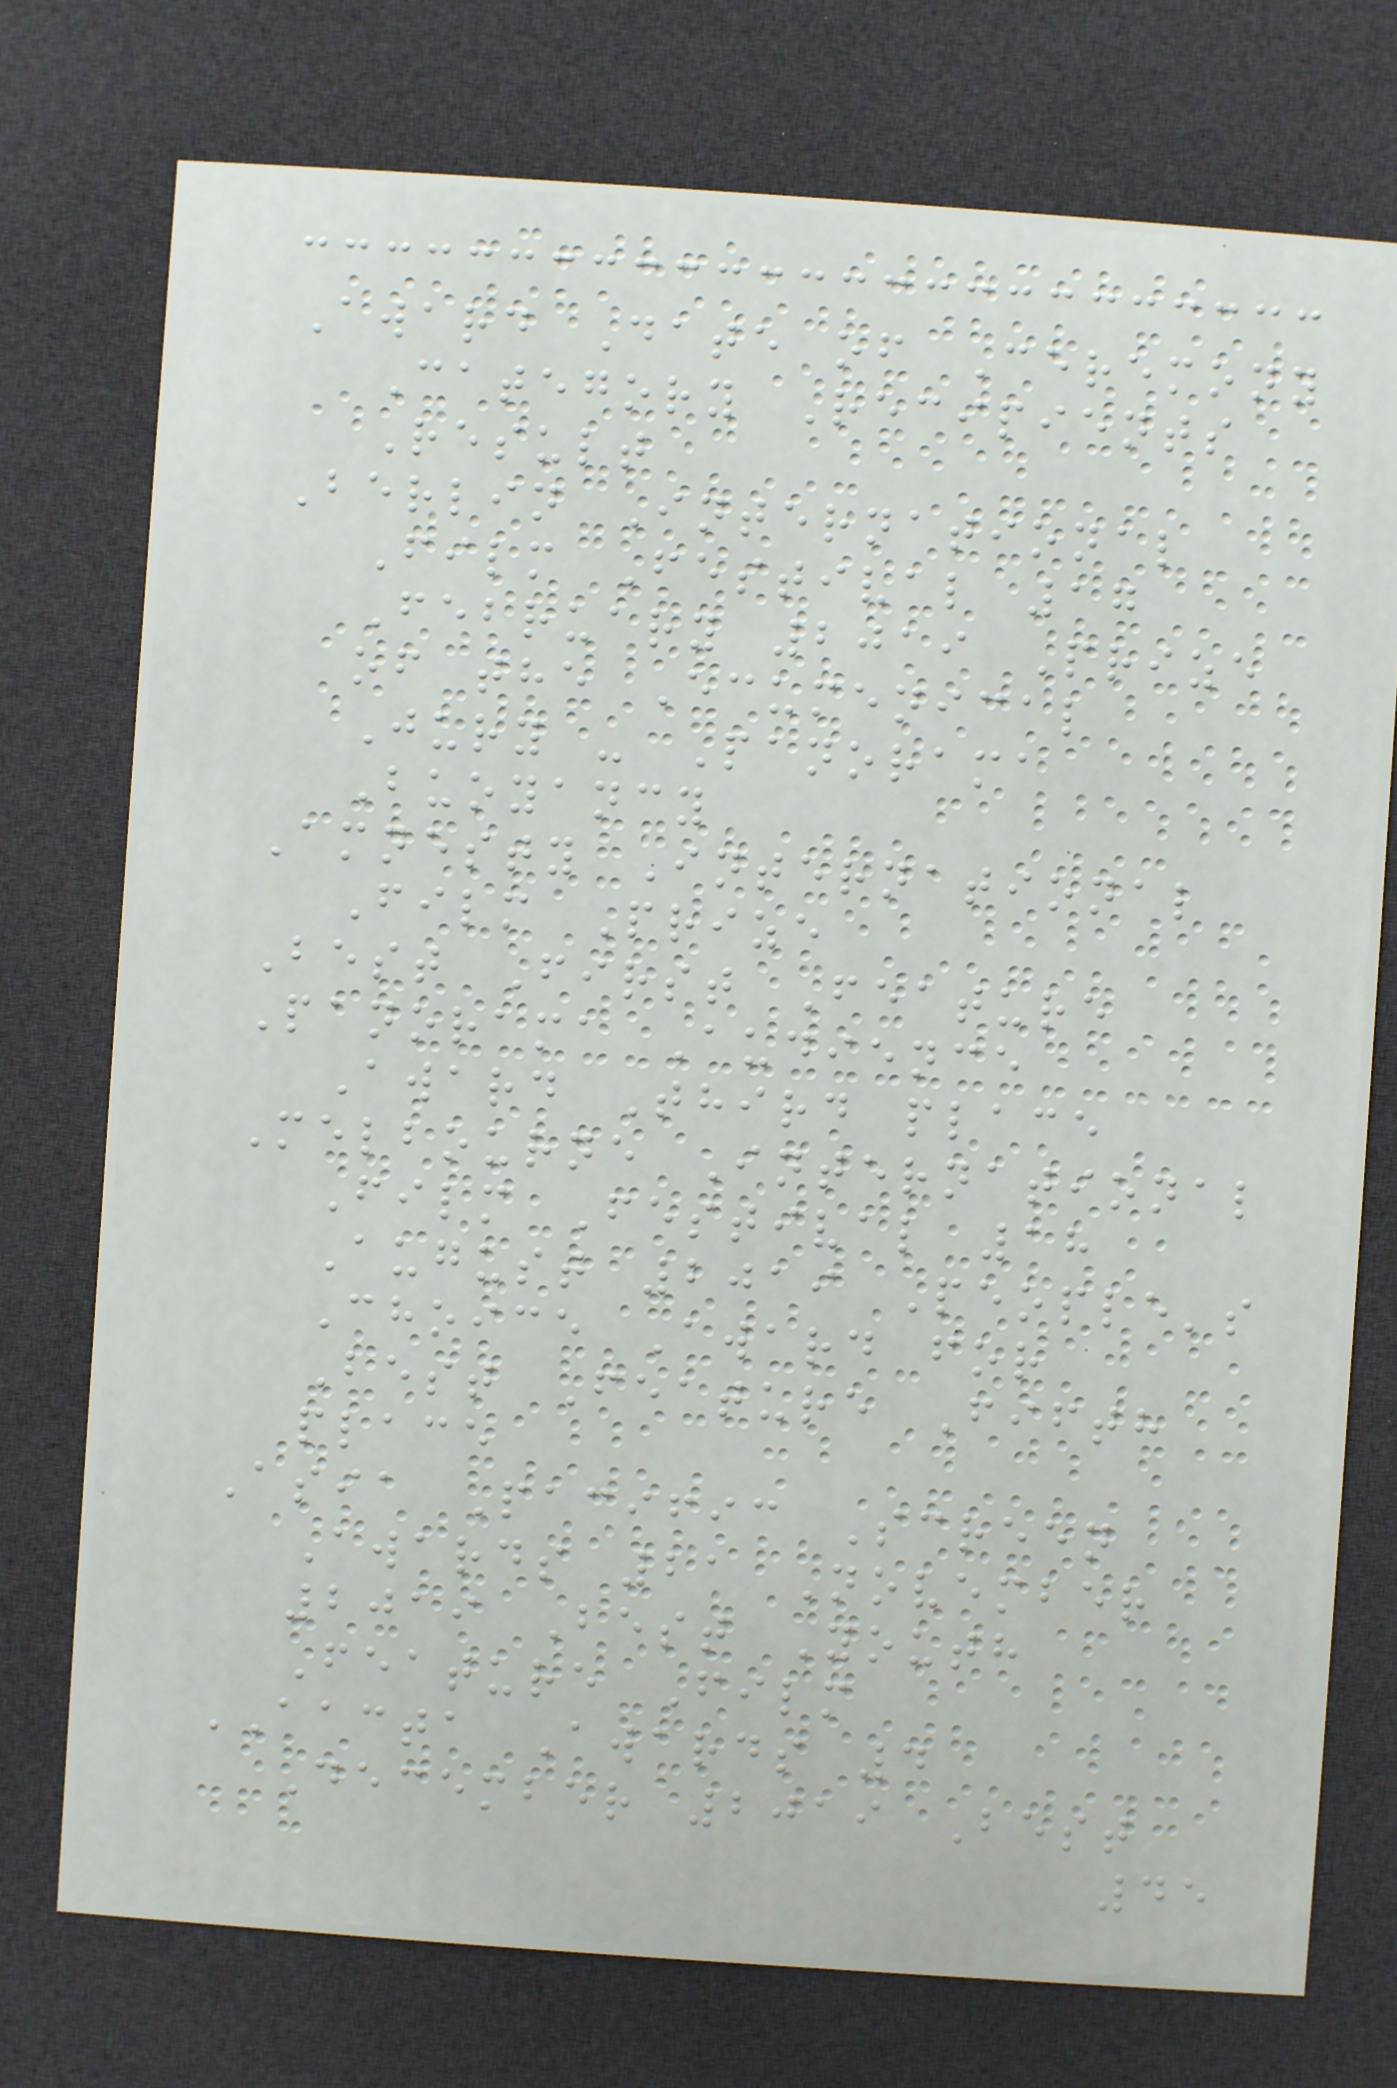Award Date of Ceremony
Category Recipients
Result
Berlin International
Film Festival 17
February 2019 Prize
of the Ecumenical
Jury - Panorama
Buoyancy
Amnesty International
Film Prize
Best First Feature
Panorama Audience
Award Third place
Melbourne International
Film Festival 18
August 2019 People's
Choice Award for
Best Feature Fifth
place
Asia Pacific Screen
Awards 21 November
2019 Best Youth
Feature Film
AACTA Awards 4
December 2019 Best
45
